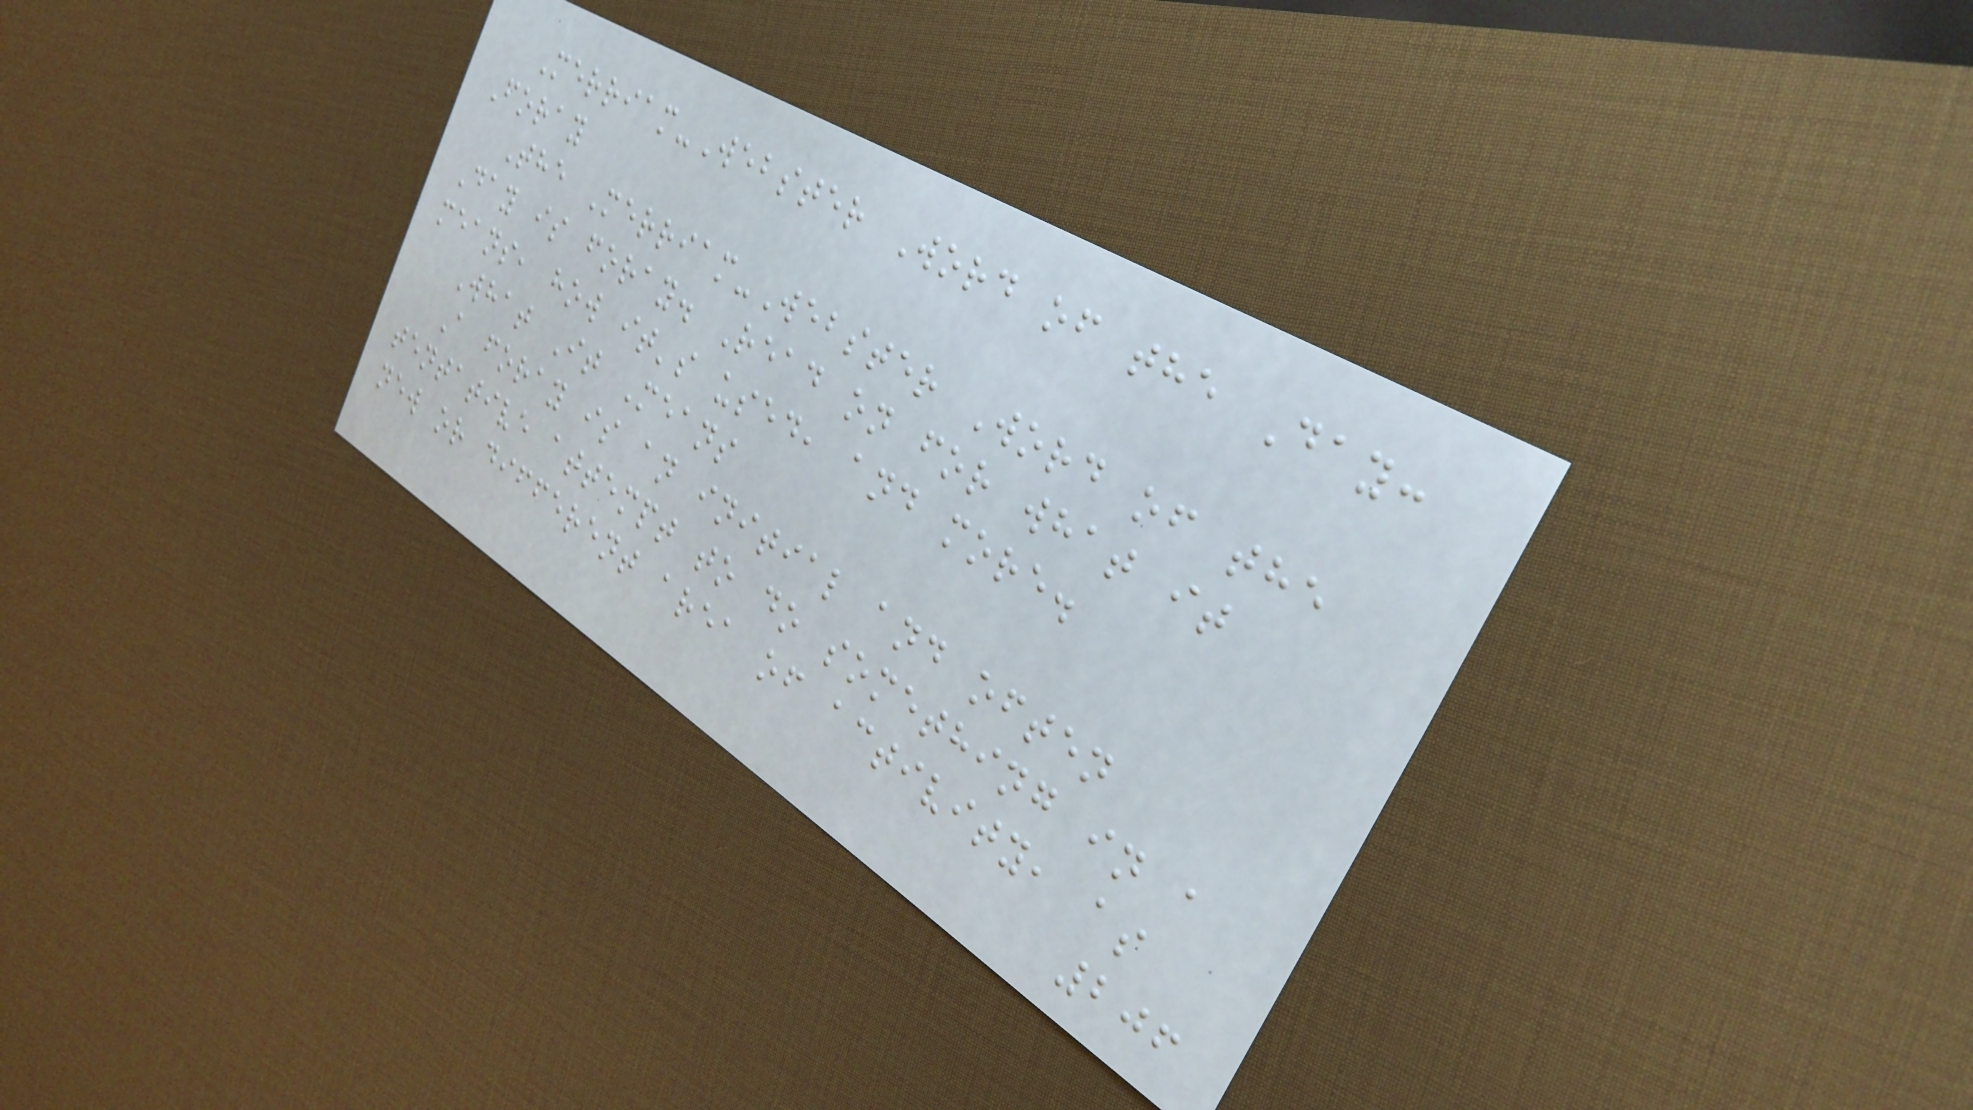Merriam-Webster Word of the Day:
Foray
The Merriam-Webster Word of the
Day is foray. Read on for what it
means, how it's used, and more.
What It Means
A foray is an initial and often
tentative attempt to do something in a
new or different area of activity, as
206
